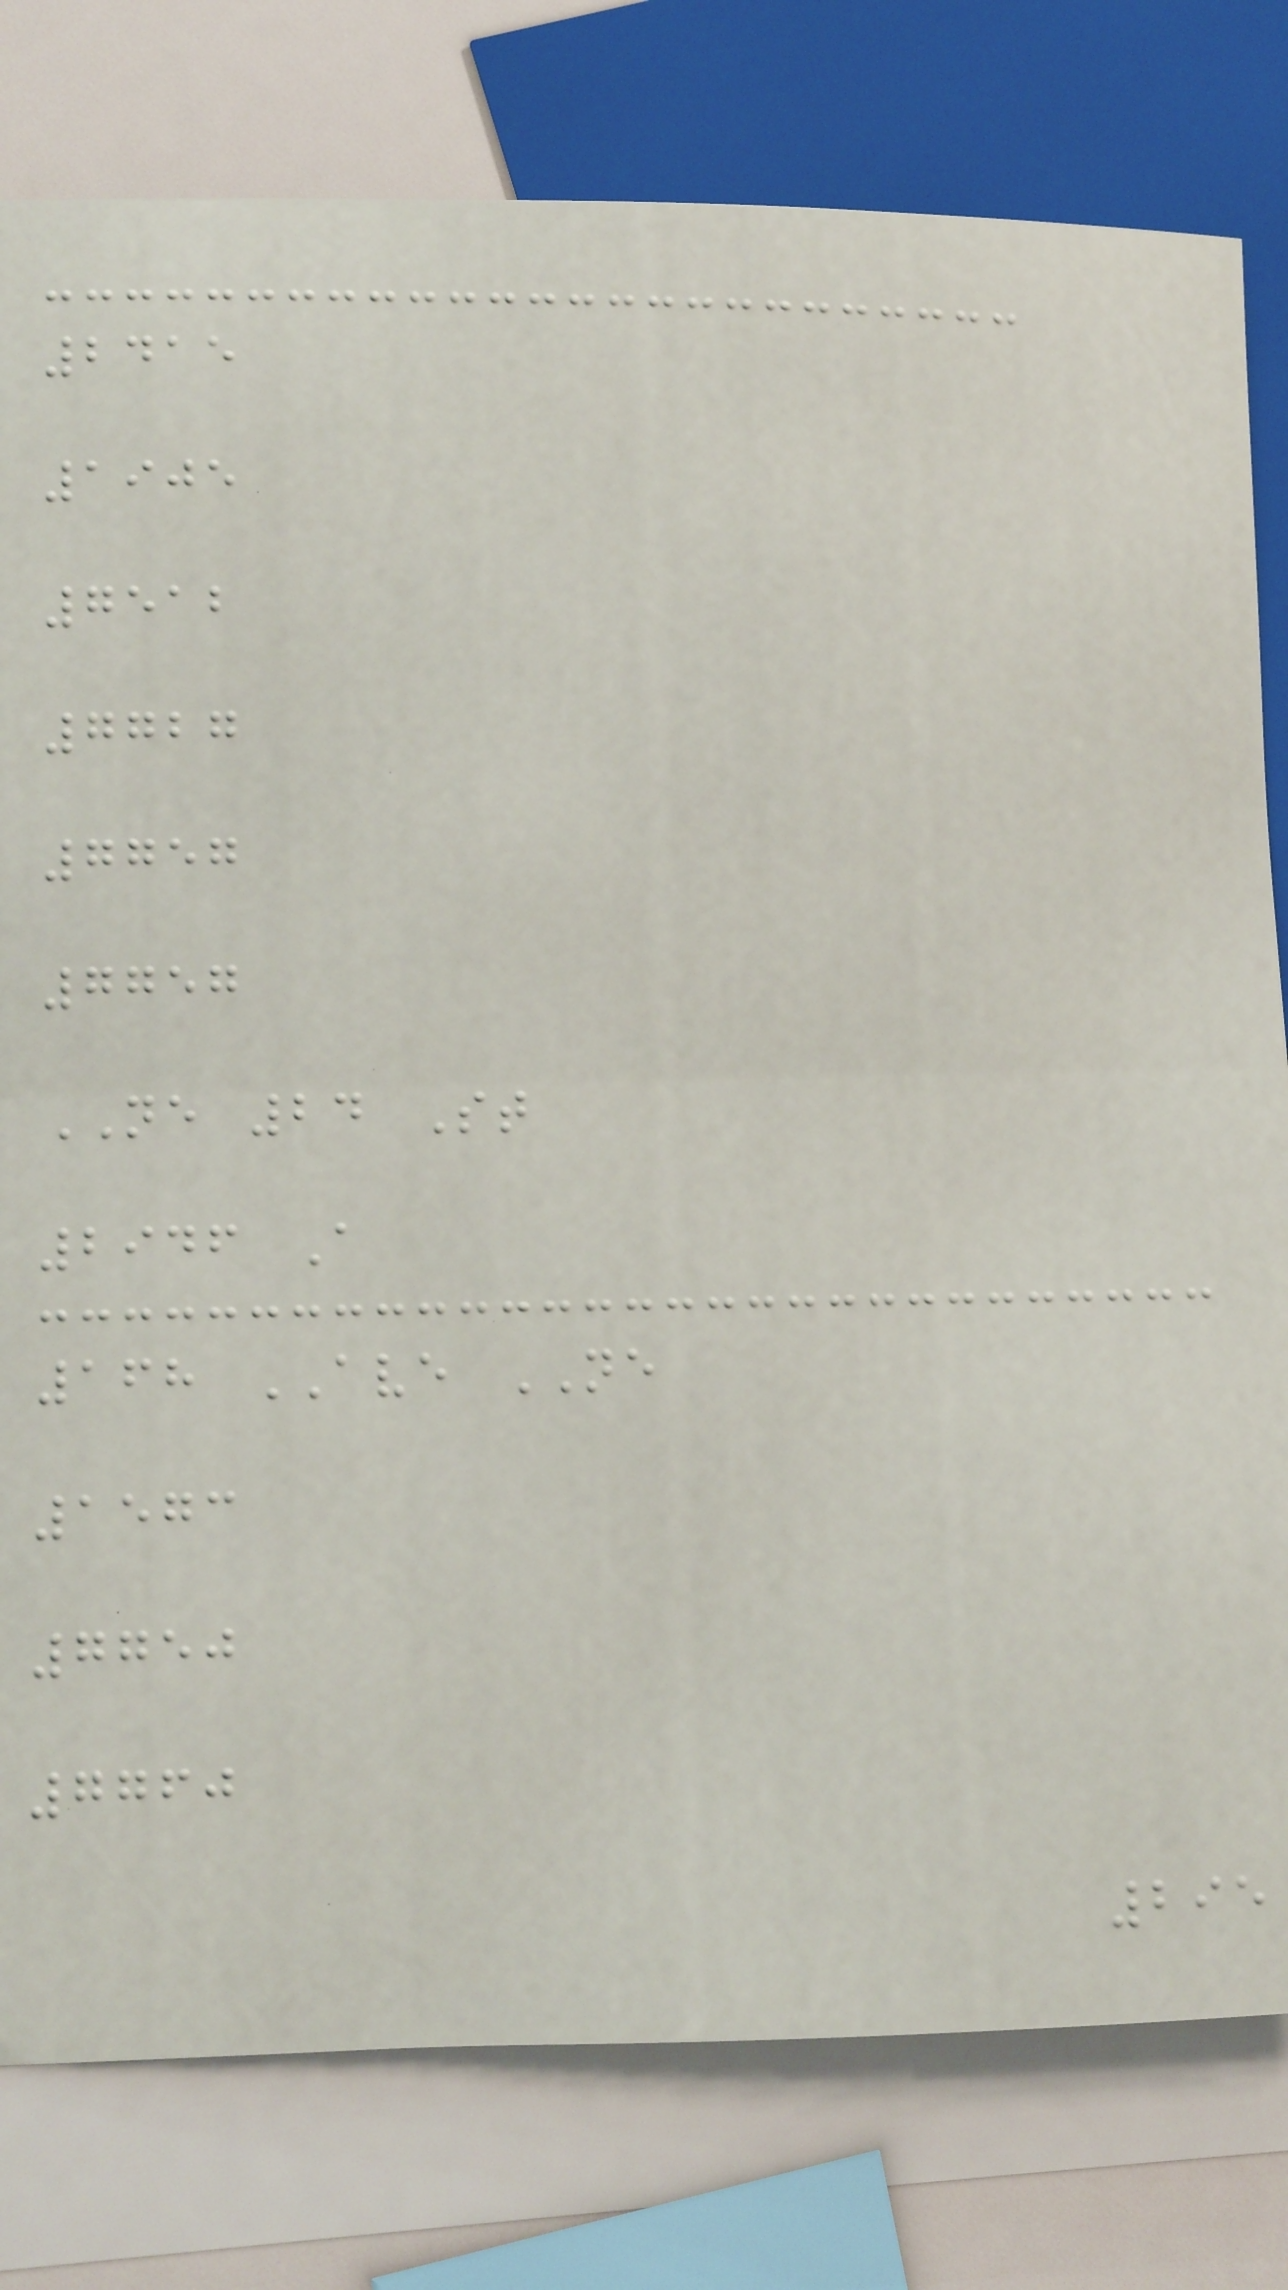2415
1905
7512
7727
7757
7757
NE 24 St
2946 A
168 AVE NE
1573
7750
7760
295
